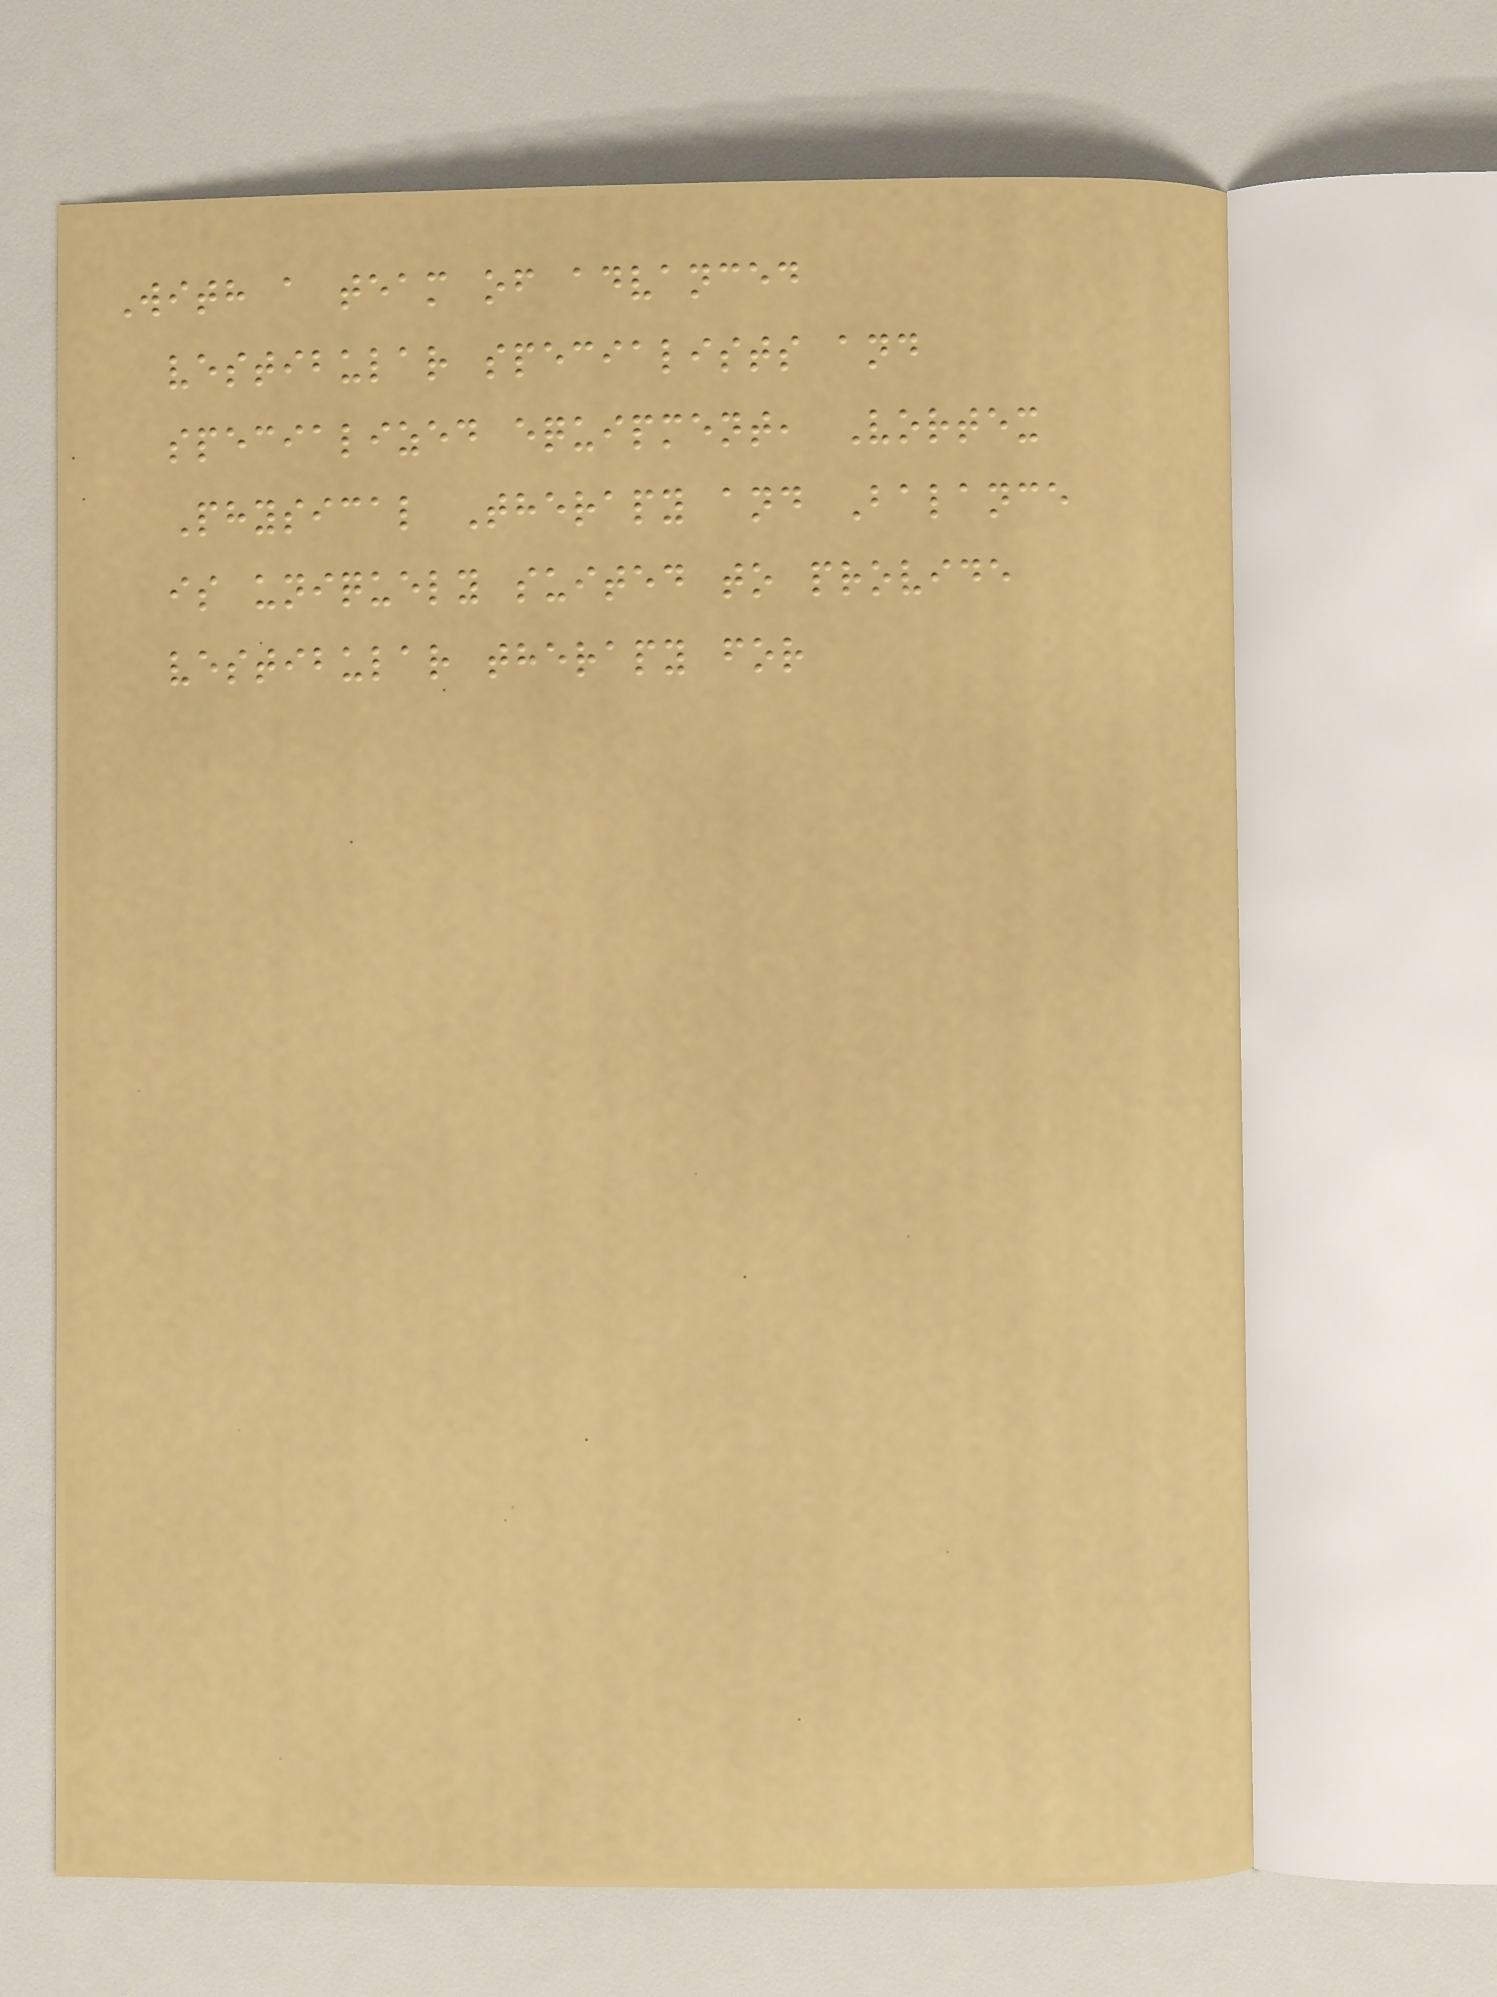With a team of advanced
vestibular specialists and
specialized equipment, Vortex
Physical Therapy and Balance
is uniquely suited to provide
vestibular therapy for
